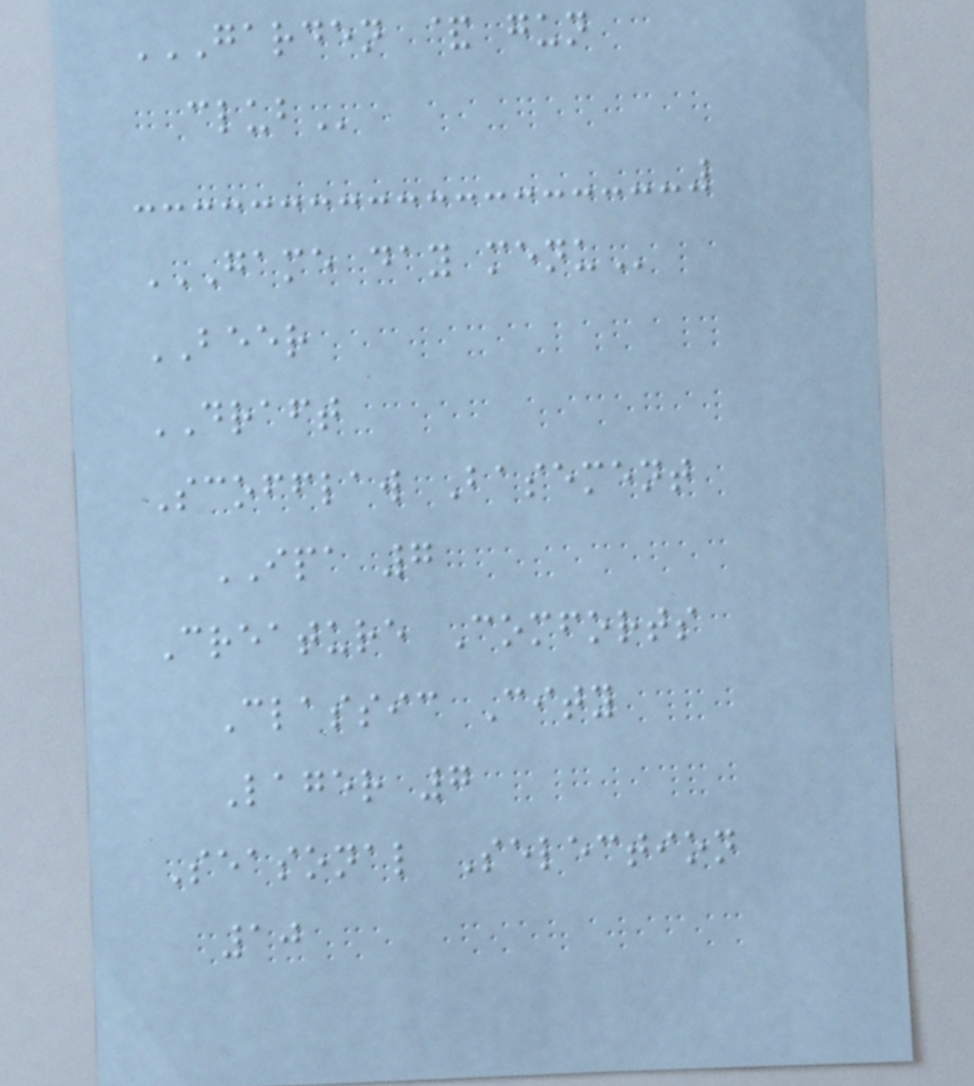GARDEN & GUN
CLUB
GAME DAY MENU
BEER
DRAFT
Scofflaw Basement
IPA 7
Creature Comforts
Classic City
Lager 7
Seasonal Selection
10
